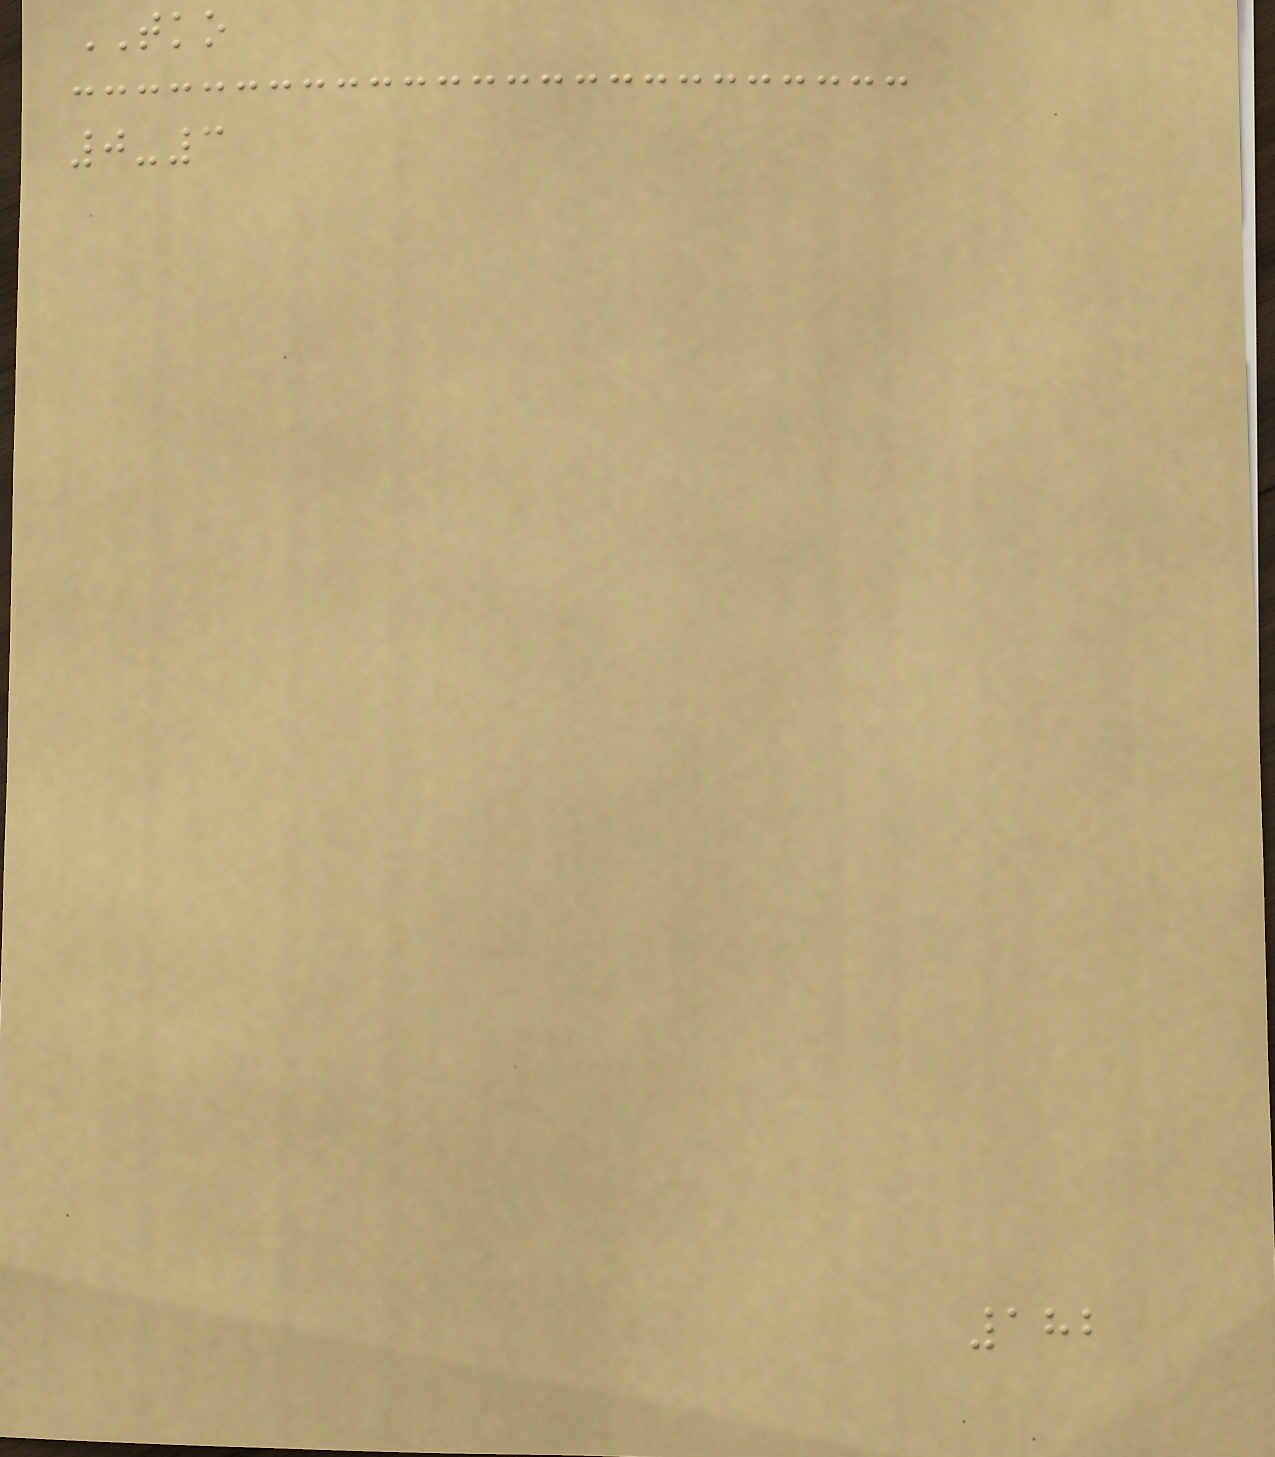TKO
0-3
182
